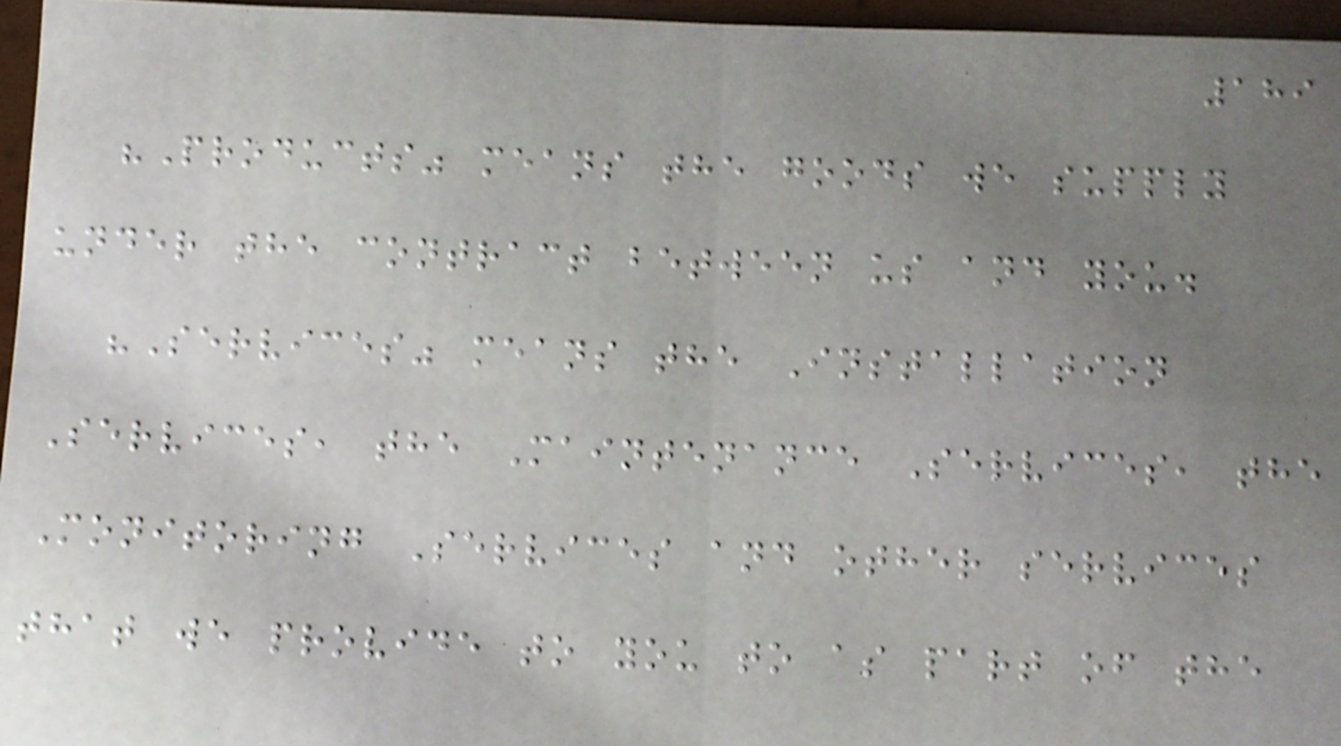189
"Products" means the goods we supply
under the contract between us and you.
"Services" means the Installation
Services, the Maintenance Services, the
Monitoring Services and other services
that we provide to you to as part of the
